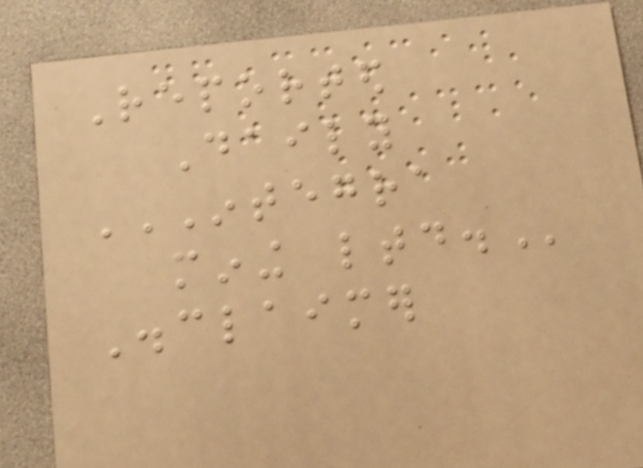Reported
Daily
INTEGRA
MINING LTD.
Disclaimer
